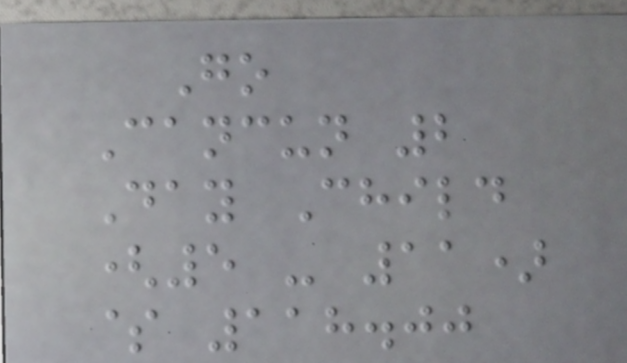Go
Cancun 2
Day Child
(5 - 11)
$ 118.00
